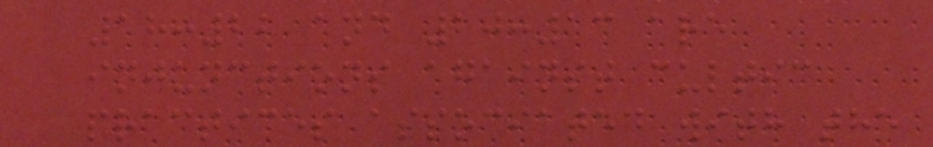18:22 and 20:13 are
injunctions against cultic
practices associated with the
